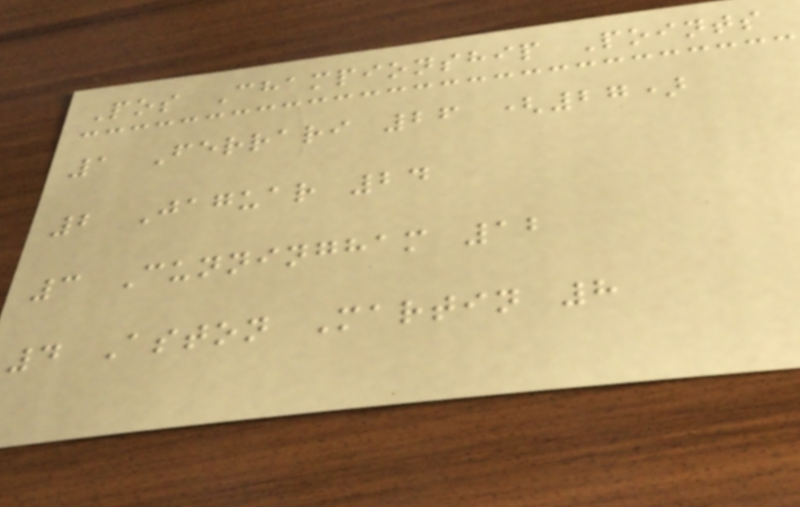Pos Championship Points
1 Ferrari 26 (27)
2 Jaguar 24
3 Cunningham 12
4 Aston Martin 8
